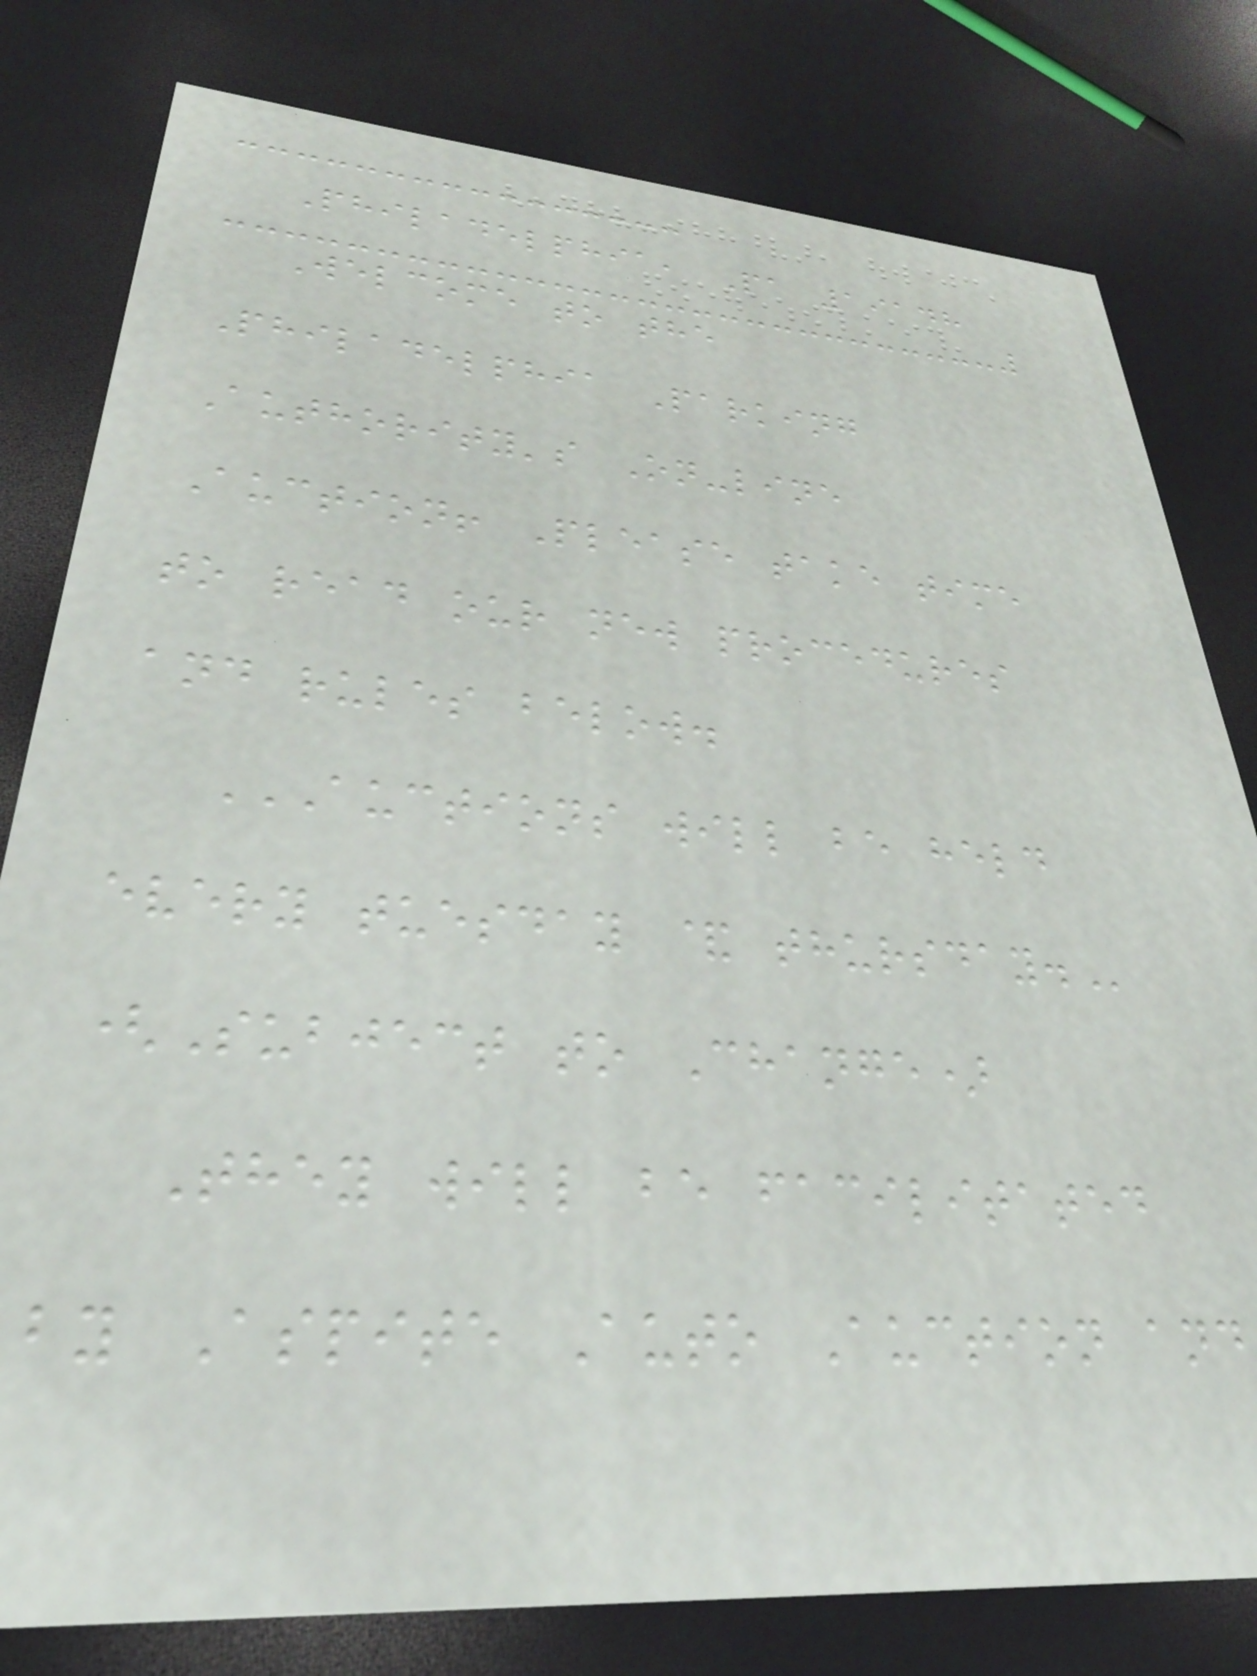Philadelphia, Pa 19148
Welcome to the
Philadelphia Parking
Authority's On-line
Auction! Please take time
to read our new procedures
and rules below.
AUCTIONS WILL BE HELD
every tuesday &
(Subject to Change)
They will be facilitated
by Aspite Auto Auction and
